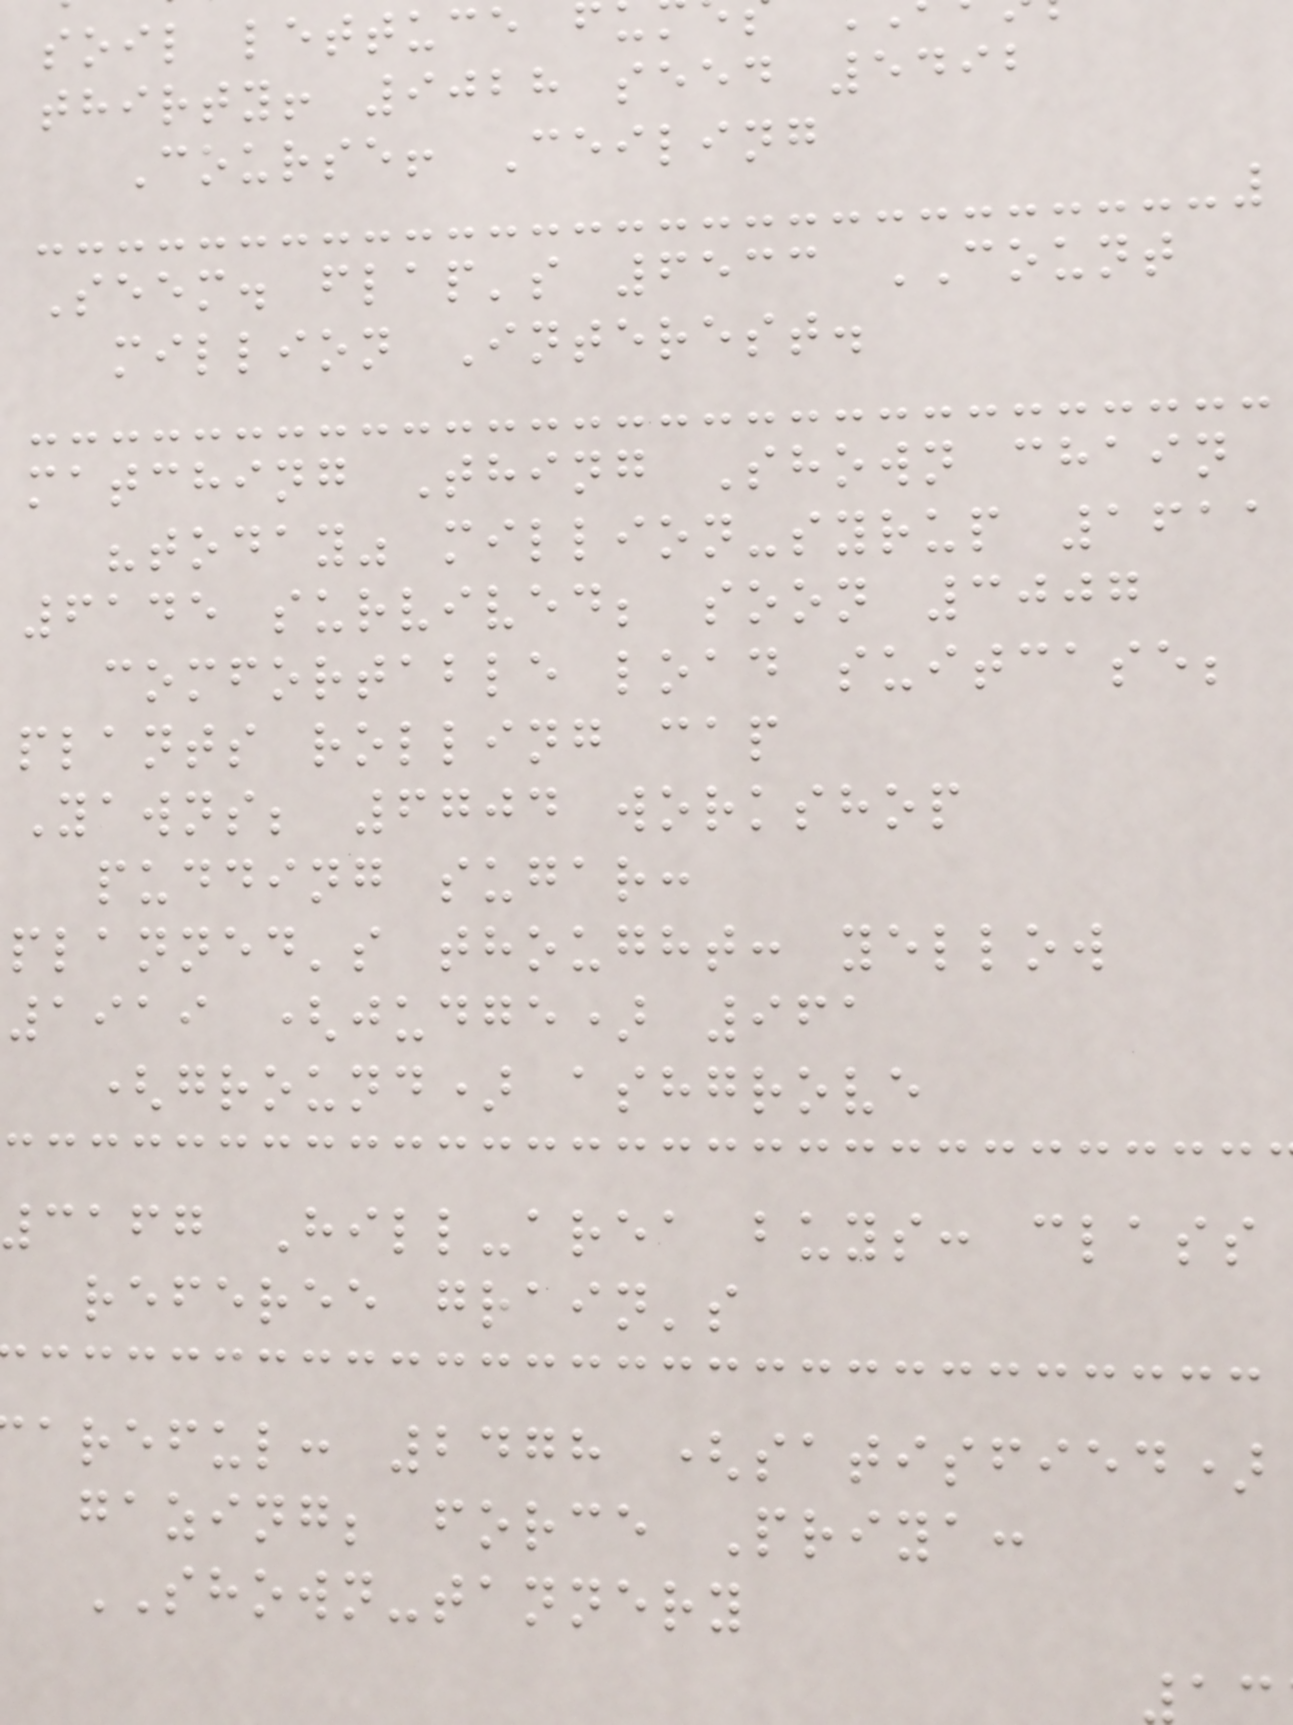soil lettuce f
thirty! 9028 seed 5492
Course! Ceiling
Seem. flap's 6533 COUNT
million Interest.
matching Thing Shown chain
"today" million-syrup 1611
6145 survived; soon 3007
comfortable load suitcase;
plants rolling cap
Yawns; 6704 workshop
pudding sugar:
planned's thought: yellow
1919 (judge) 961
(ground) ashgrove
3167 Hill-area buys: class
referee grain's
areful: 2478 (satisfied)
gazing; force Priya:
SHOWN-tannery
